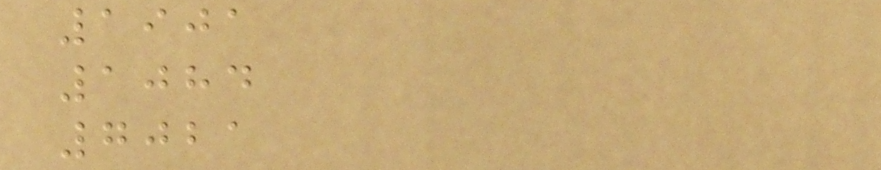1901
1084
7021
